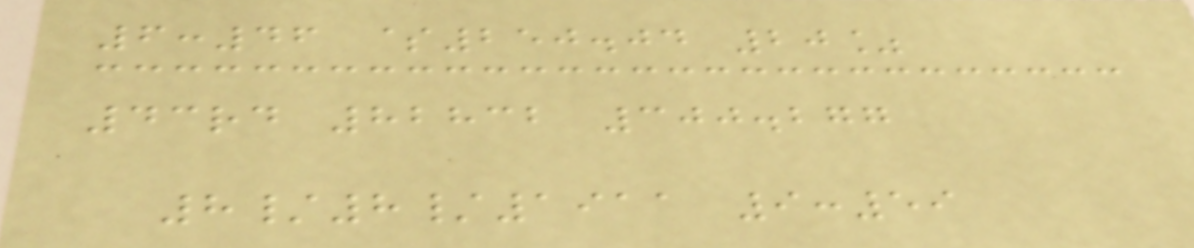6:46 $250.04 20%
43rd 82832 300.277
8/8/1911 9:59
